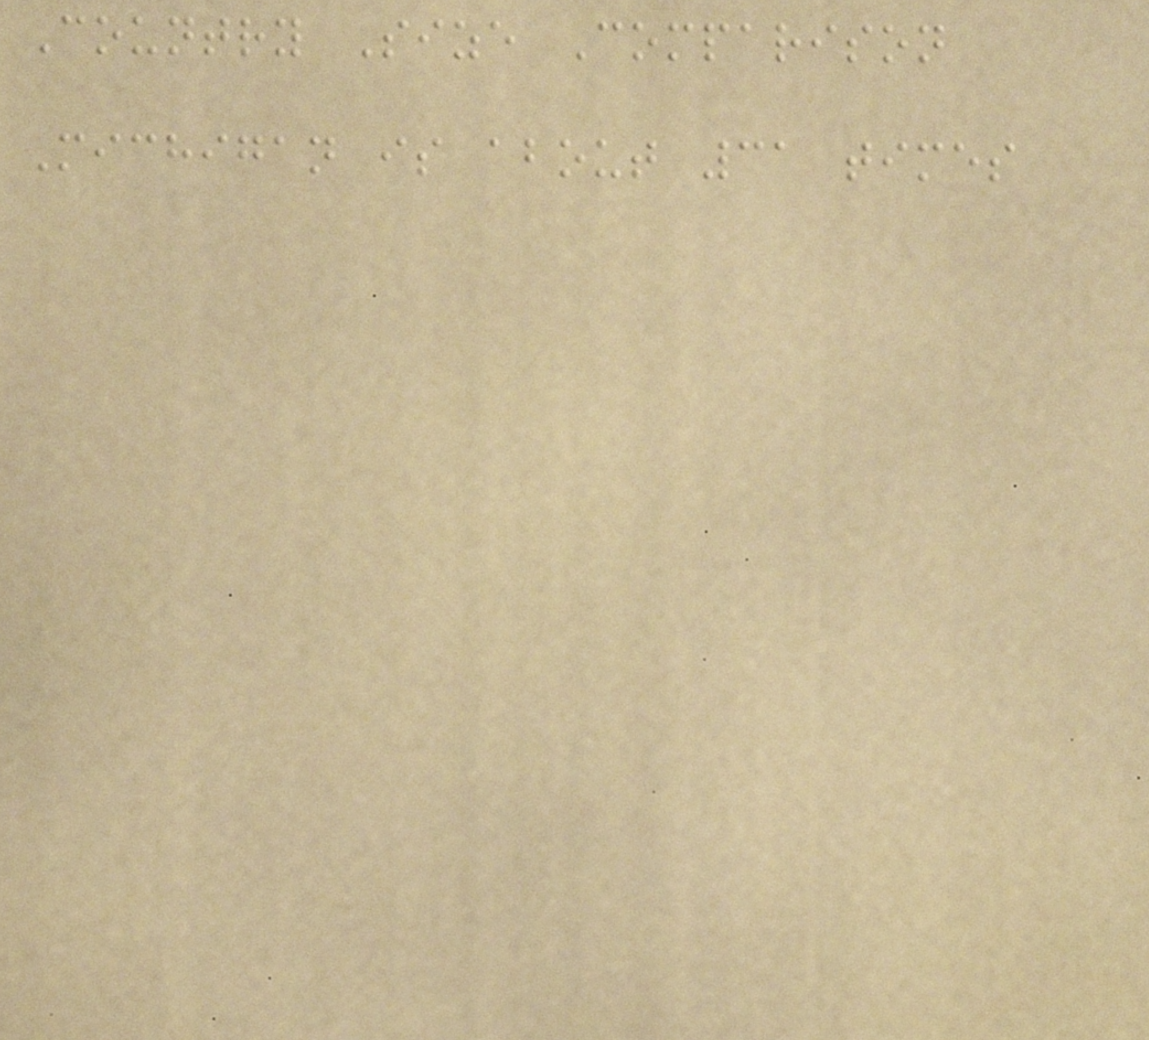Country Size Comparison
Michigan is about 31 times
